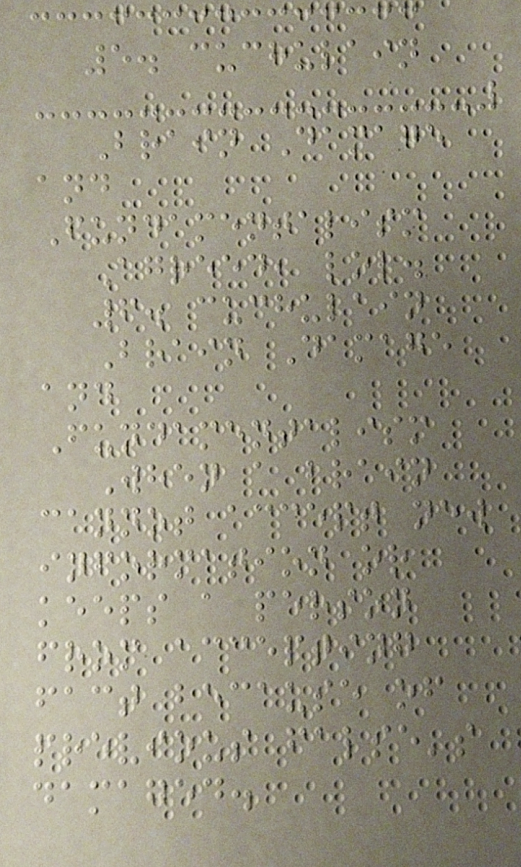5. cuchulain
Brain Damage
and
Fundamentalism
Agreed, lol.
6. cuchulain
Brain Damage
and
Fundamentalism
When a brain
cannot accept new
information or
keeps a person
from accepting
fact because of
previous false's
damaged.
